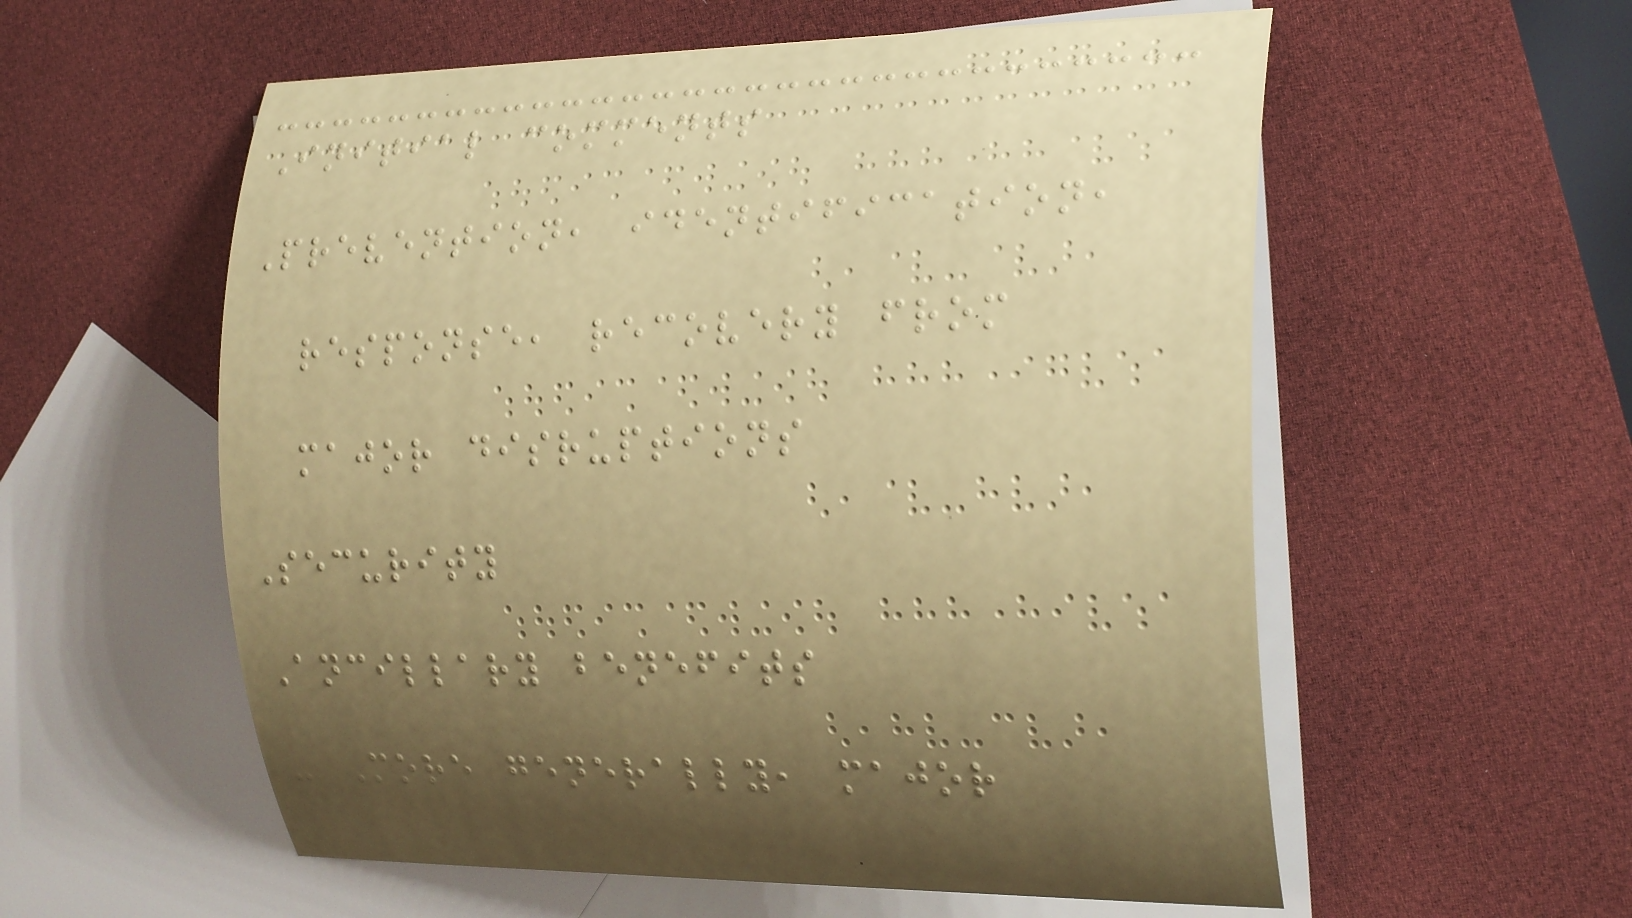Initial comments
Prevention, identification,
response, recovery from
major disruptions
Security
Ancillary benefits
- More generally, major
